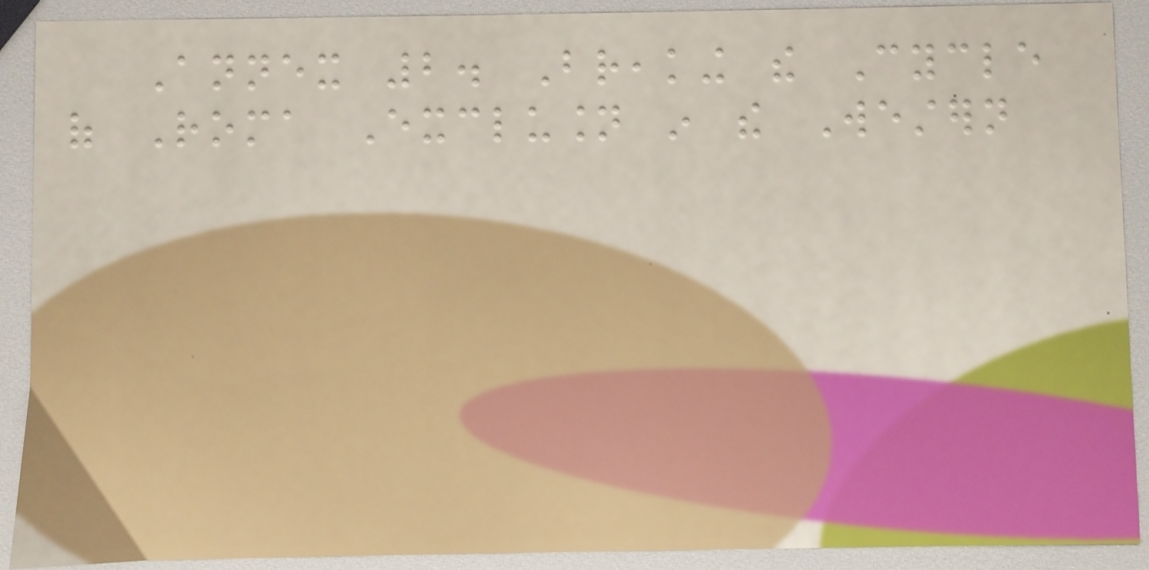Annex 2. Breaking the Cycle
of Roma Exclusion in the Western
